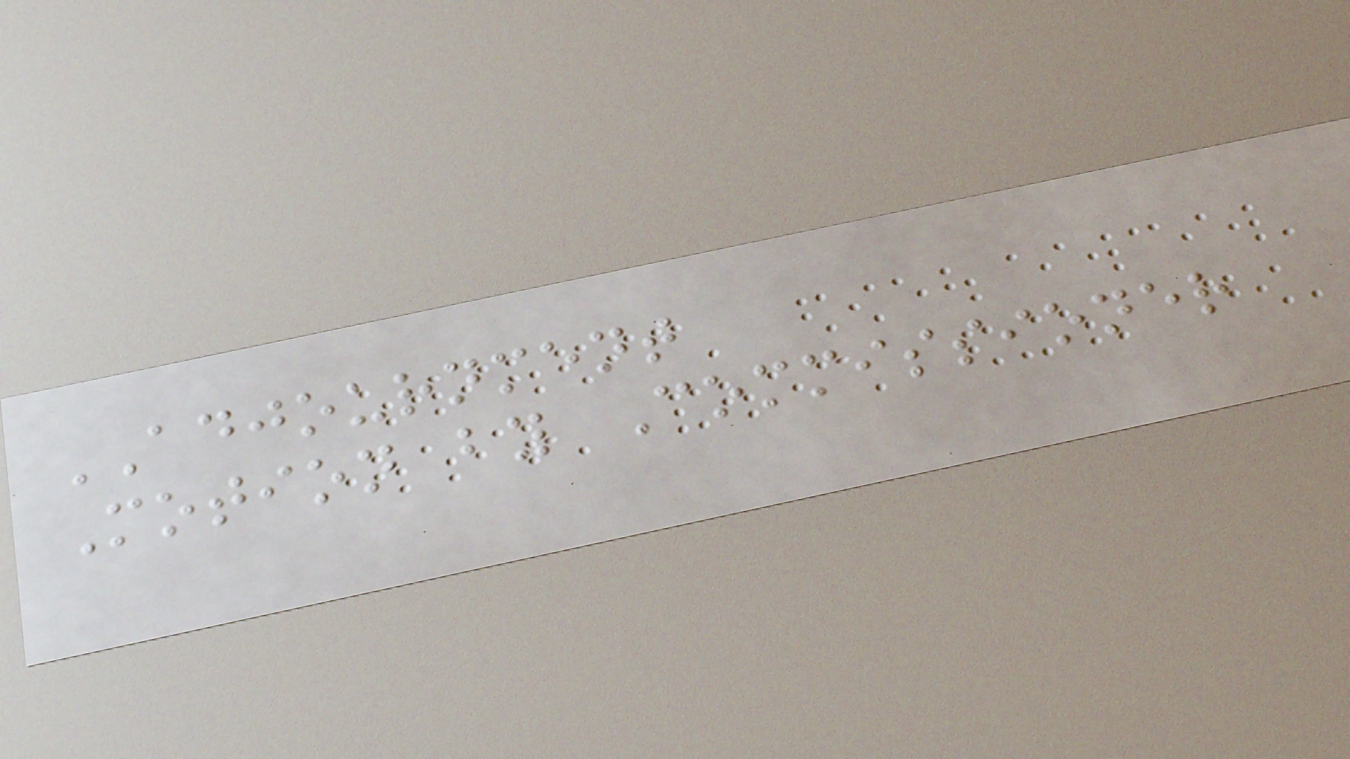ADJOURNMENT
Motion by Commissioner
